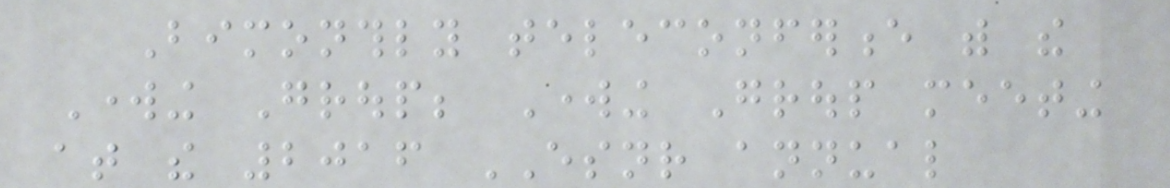Bimonthly teleconference with the
Working Group; Working Group meeting
at the 2016 ESNR annual
